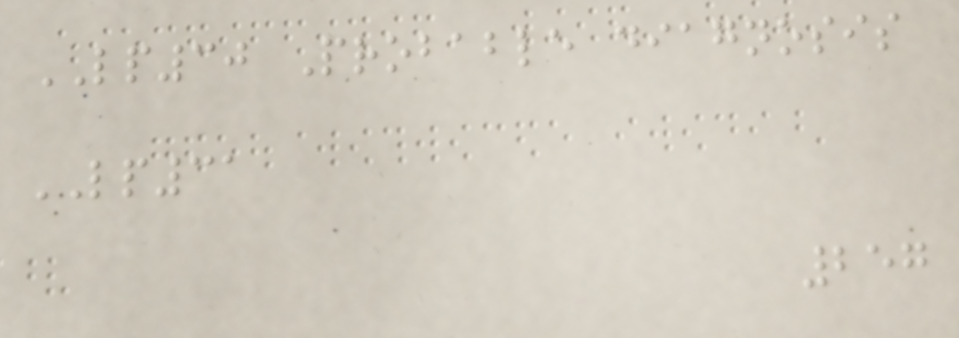LP30 Probable diagnosis
LP31
257
